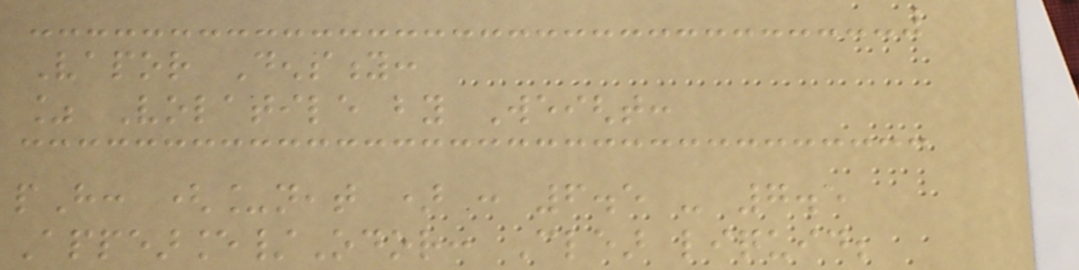Vapor Density:
% Volatile by Weight:
pH: (_neat ) : 6.5 - 7.5
Appearance/Odor: Clear liquid;
